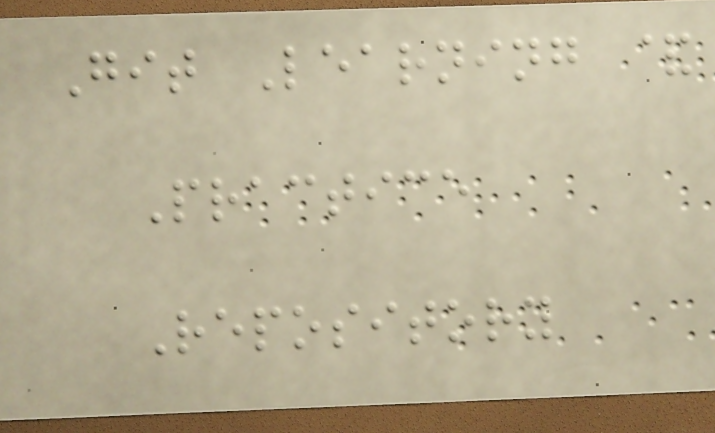Git Learning &
Practice
Repository
